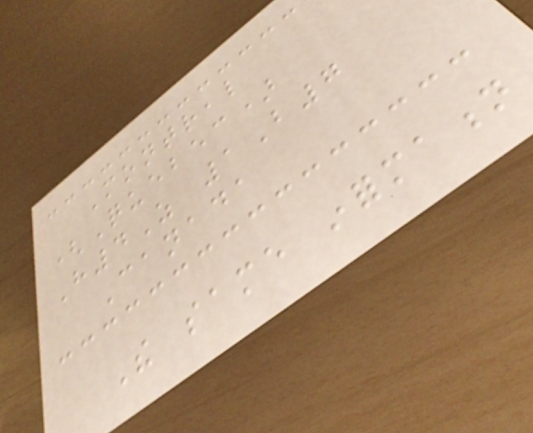Montreal
(Quebec)
H4Z 1B7
Canada
The same information
